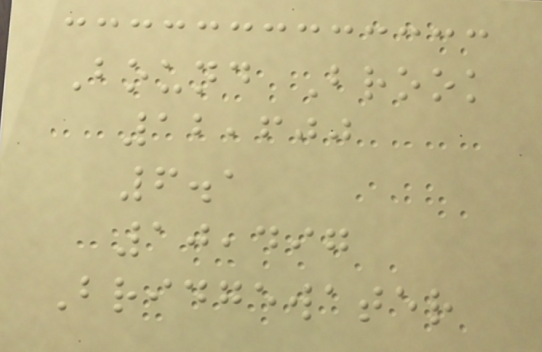Bound Brook
12,600
6.1
10,497
Bridgewater
